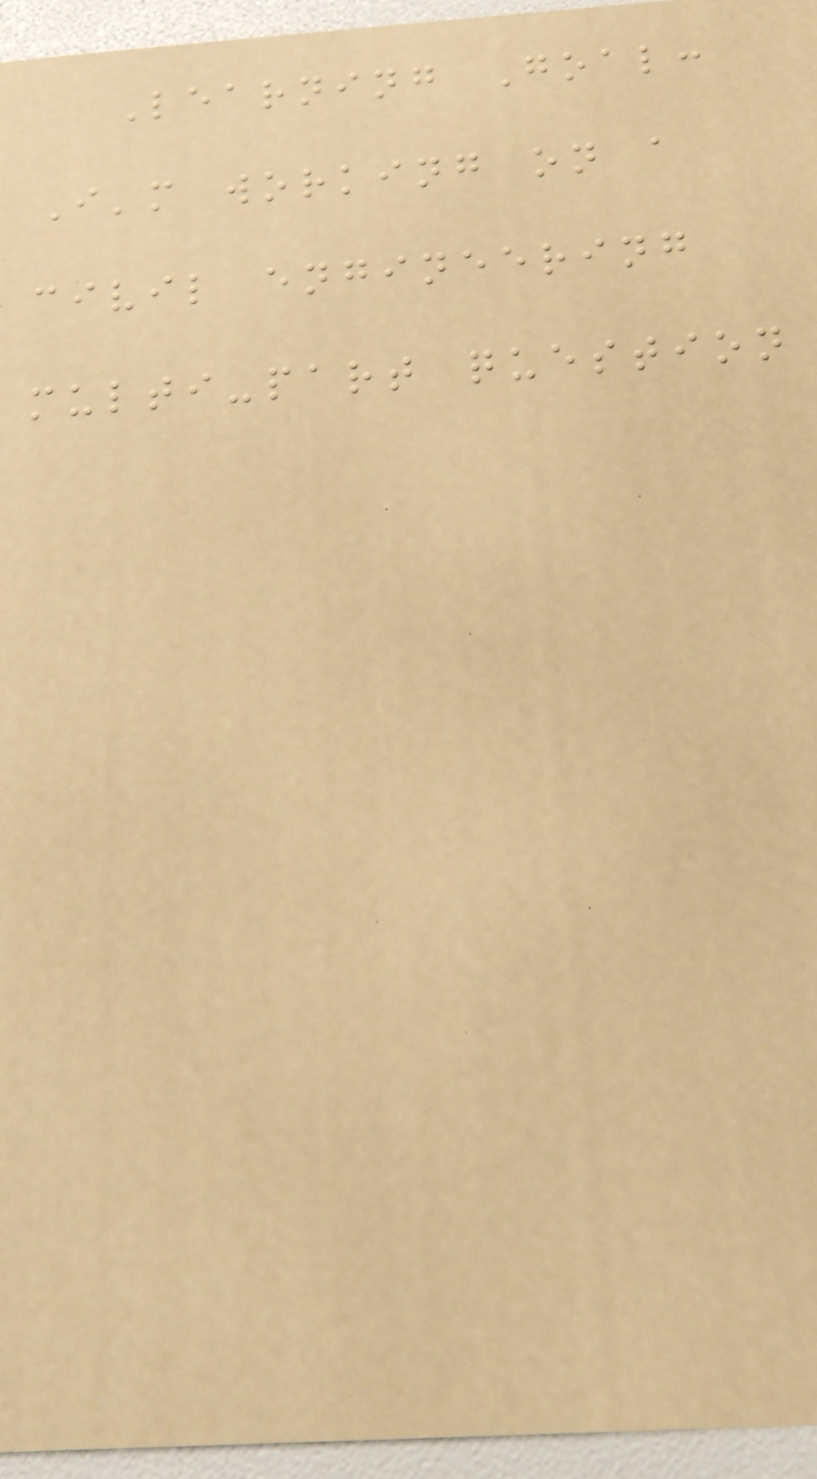Learning Goal:
I'm working on a
civil engineering
multi-part question
